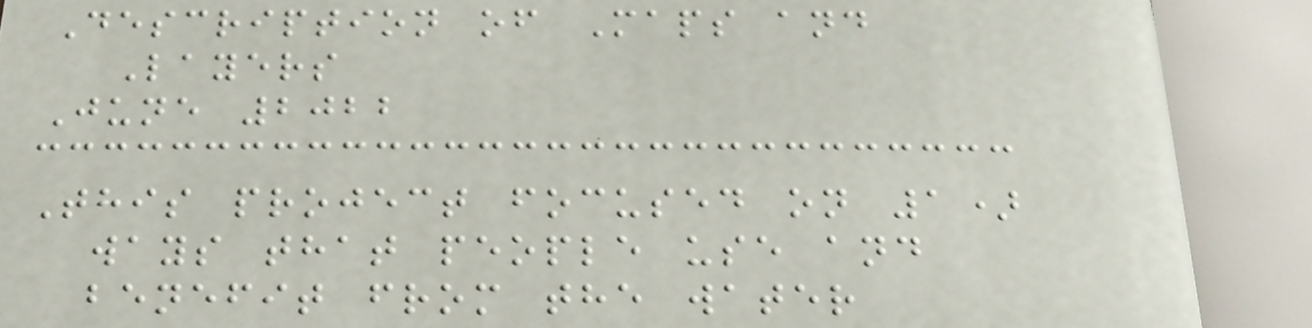Description of Maps and
Layers
June 2022
This project focused on 1)
ways that people use and
benefit from the water
